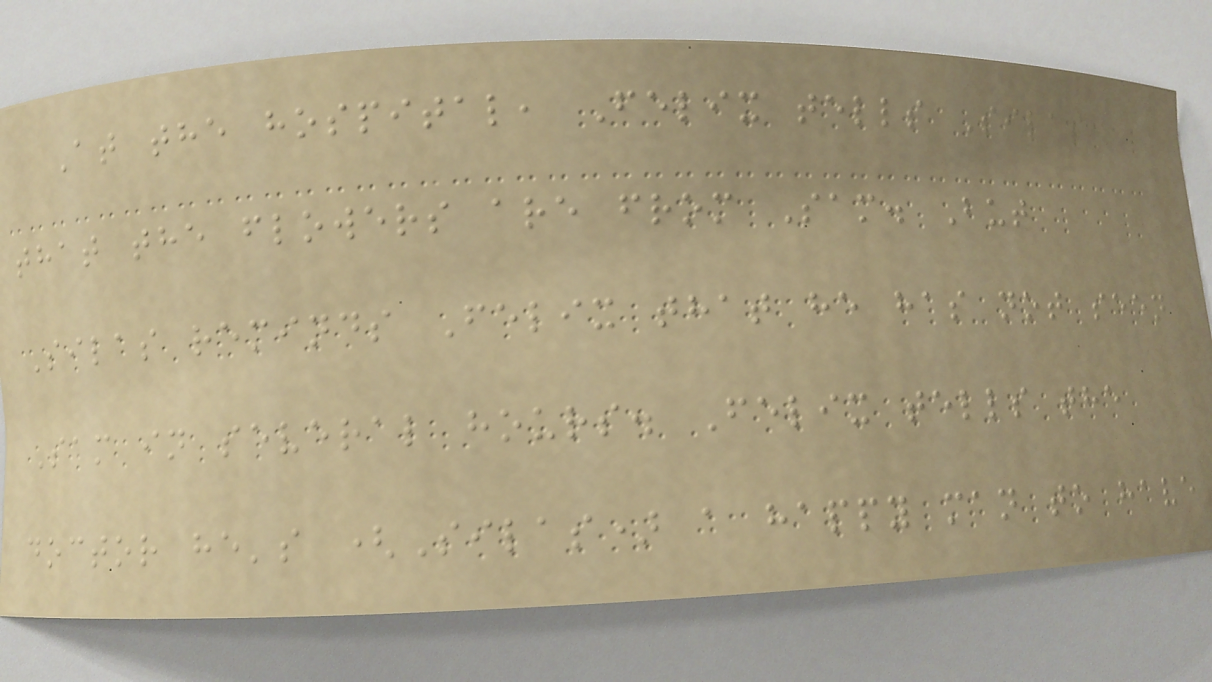At the hospital, Felix tells Silas
that the flowers are from Sam. But
Silas reminds Felix that he has not seen
Sam in several hours. Felix tells the
doctor he's (Silas) a happy man to have
